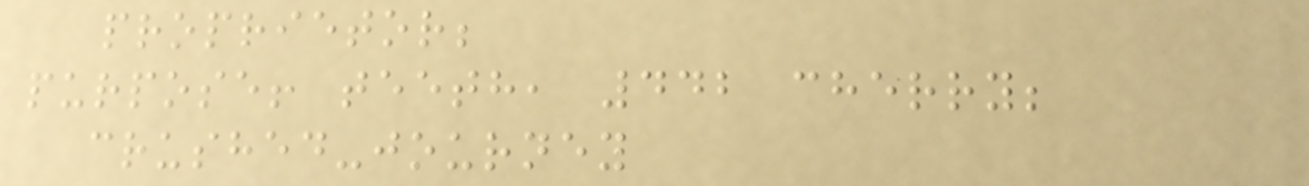proprietor;
purpose! teeth, 442 cherry;
crushed-journey
